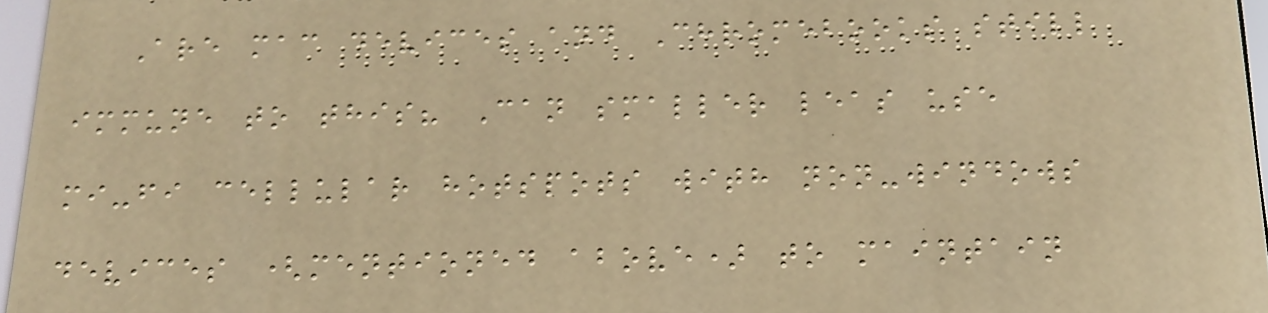Are mac devices and Chromebooks still
immune to this? Can smaller leas use
mi-fi cellular hotspots with non-windows
devices (mentioned above) to maintain
